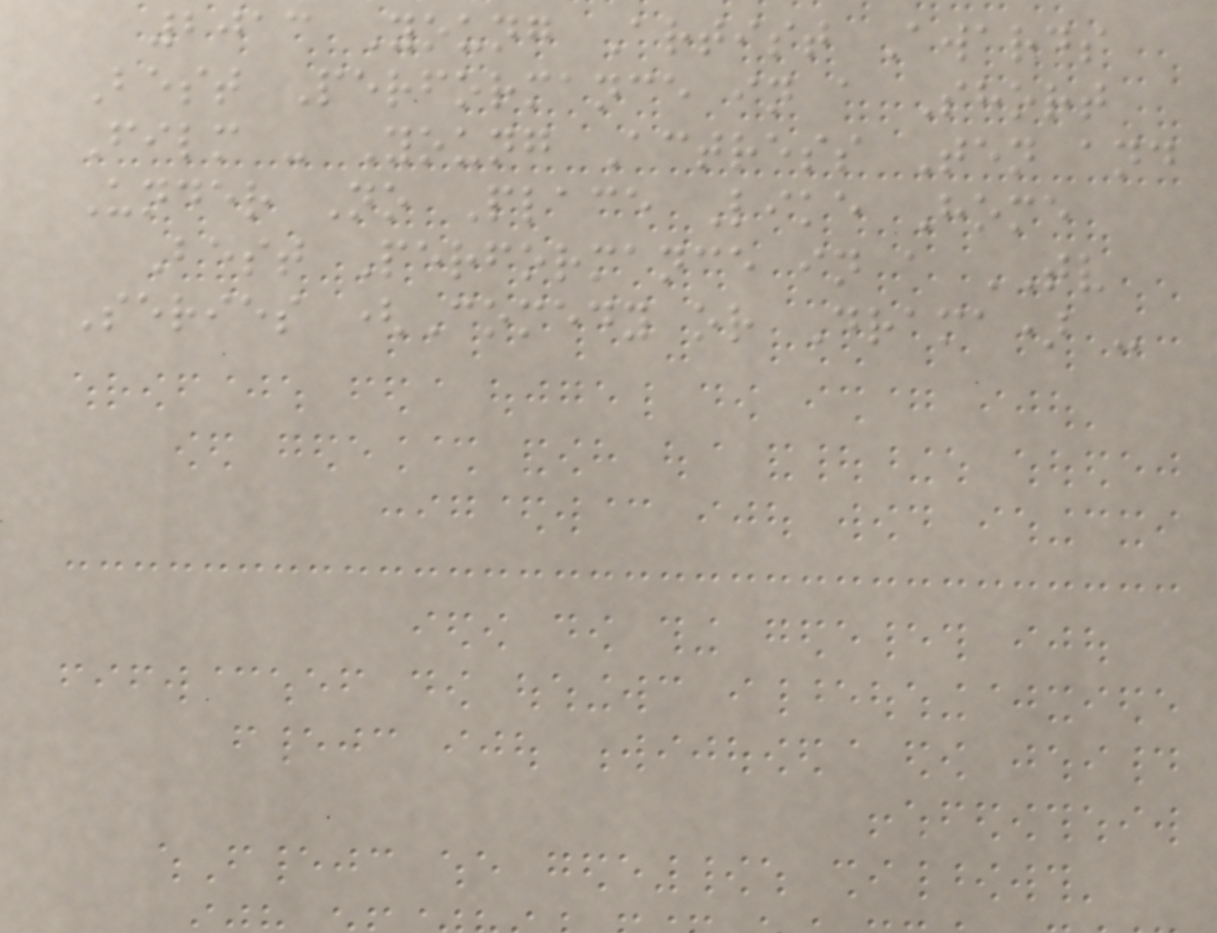2013 Young Artist Awards
Best Performance in a Short
Film - Young Actress Ten and
Under No Place Like Home
Best Performance in a TV
Series (Comedy or Drama) -
